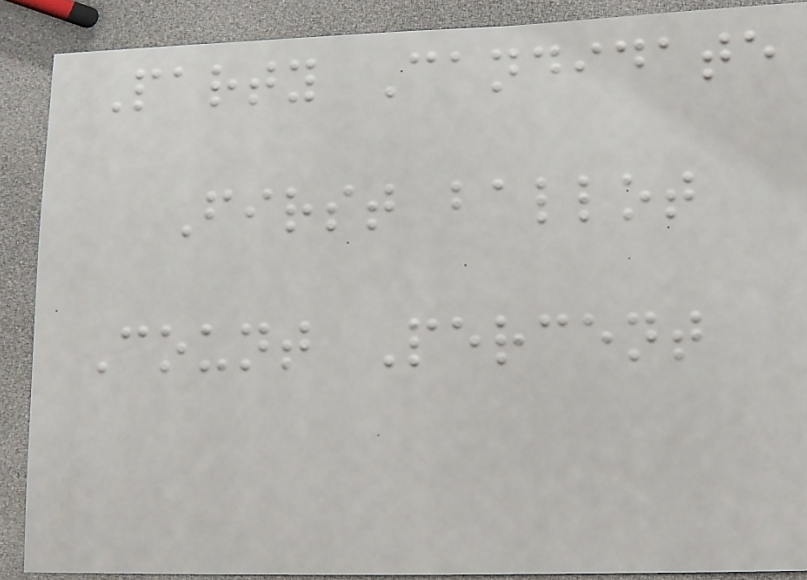Party Candidate
First ballot
Count Percent
